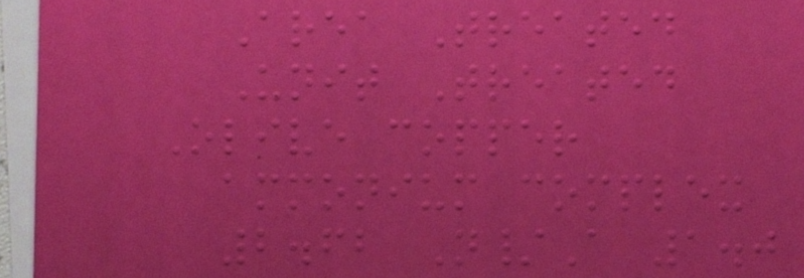Area Treated
Unit Treated
Olive copper
ammonium complex
2.62 N/A 1.0
